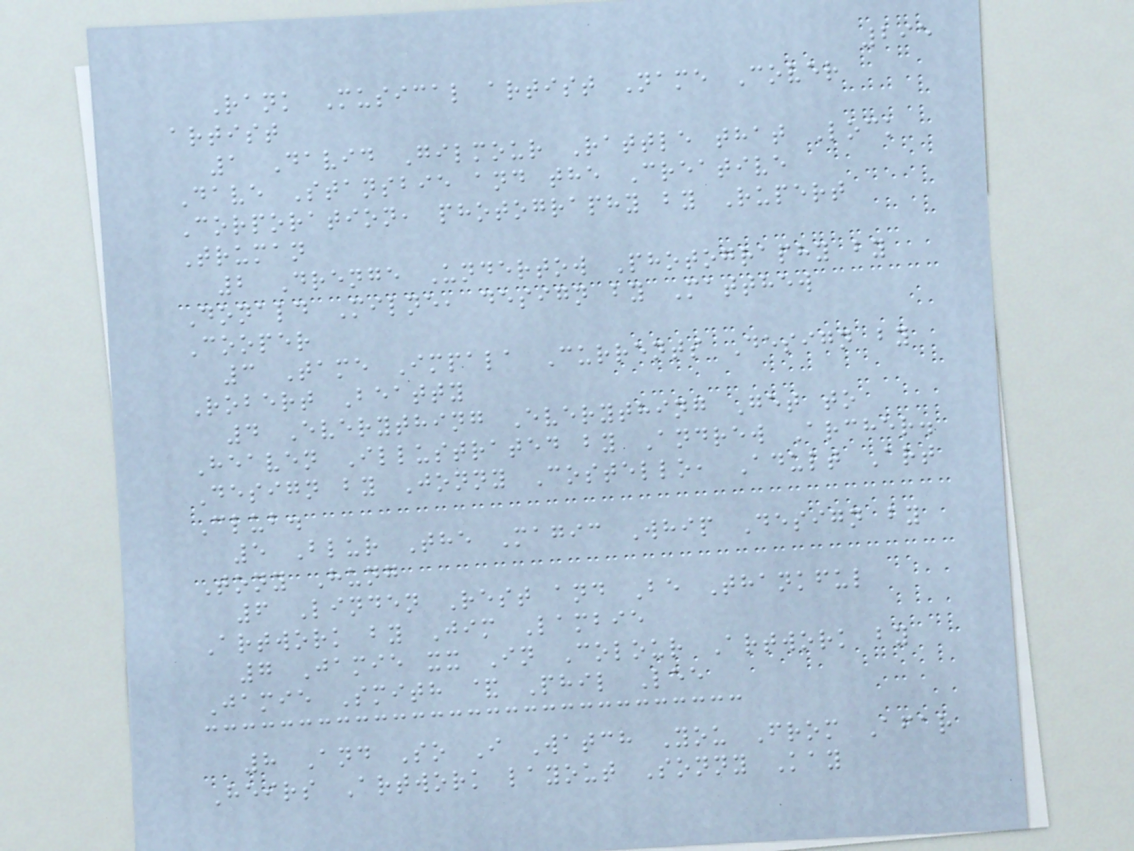295
Rank Musical artist Name Cover
artist
1 David Gilmour Rattle that Lock
Dave Stansbie and the Creative
Corporation, photography by Rupert
Truman
2 Drenge Undertow Photography by
Donald Milne, design by Matthew
Cooper
3 Tame Impala Currents Design by
Robert Beatty
4 Everything Everything Get to
Heaven Illustrated by Andrew Archer.
Design by Jonny Costello, Adult Art
Club.
5 Blur The Magic Whip Design by
Tony Hung
6 Linden Rest and Be Thankful
Artwork by Jim Lambie
7 Jamie xx In Colour Artwork by
Jamie Smith & Phil Lee
8 And So I Watch You From Afar
Heirs Artwork layout Sonny Kay
